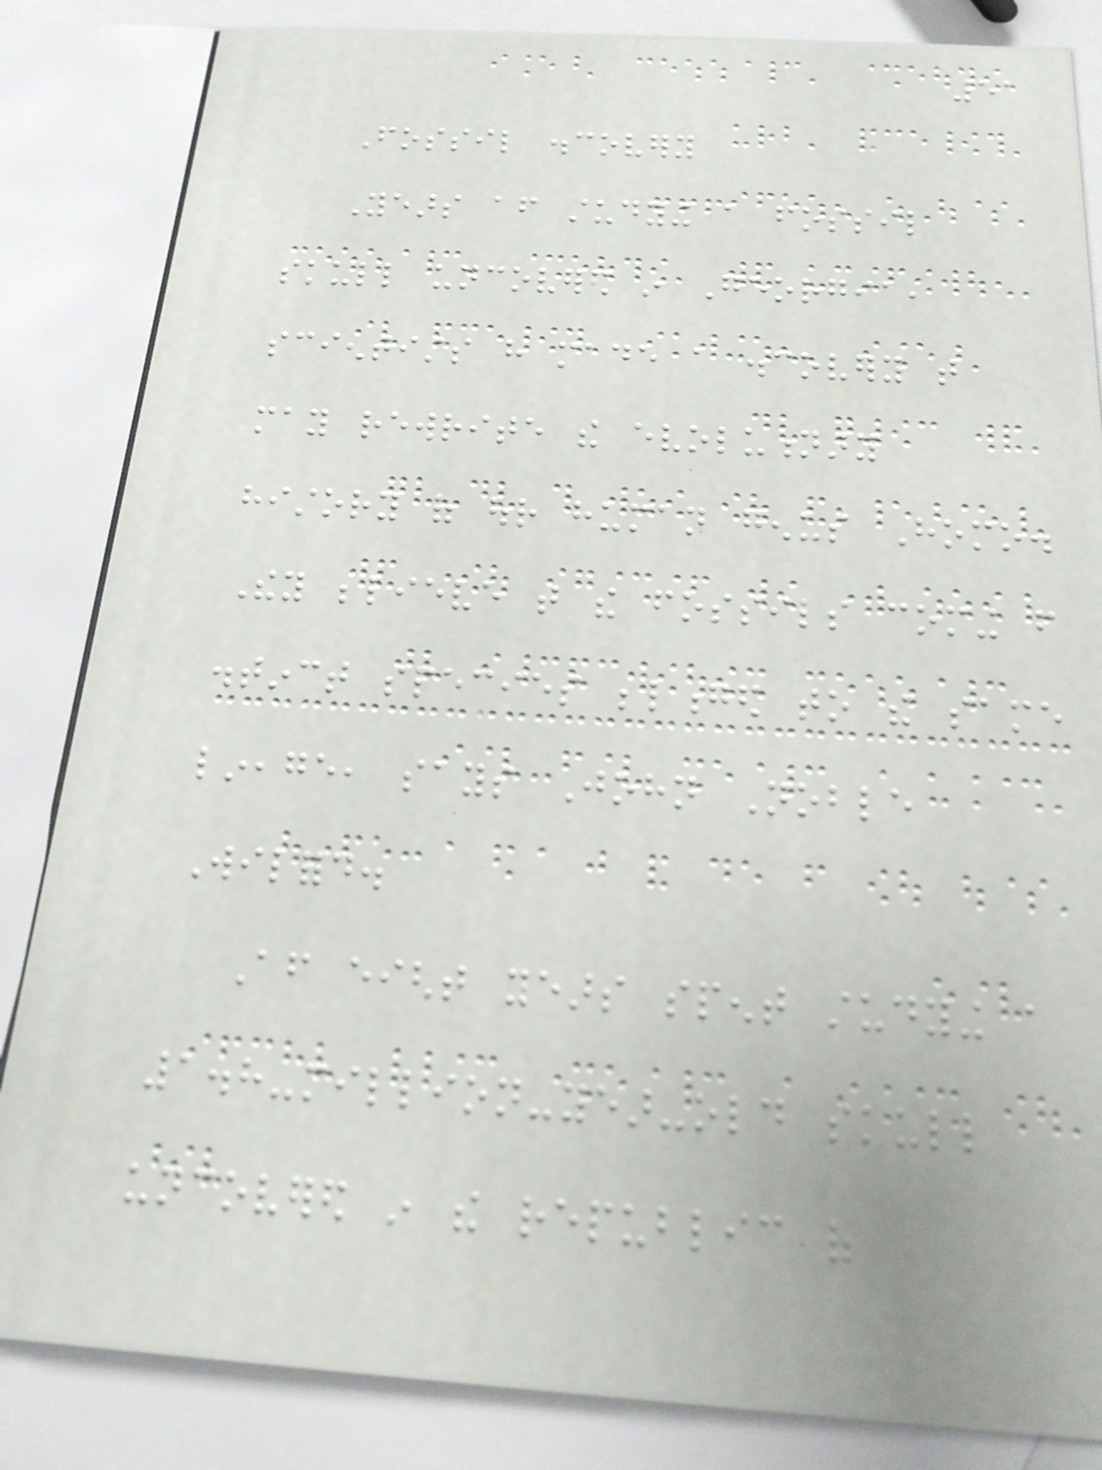51
Fossil discovery
Years after studying a fossil
skull uncovered in Georgia,
scientists have made a discovery that
may rewrite the evolutionary
history of our human genus Homo.
They believe that the fossils coming from
distinct species belonged to the same
lineage, says John Noble
Wilford.
After eight years spent studying a
1.8-million-year-old skull
uncovered in the republic of
